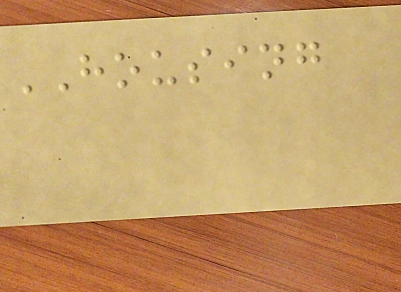HOUSING
